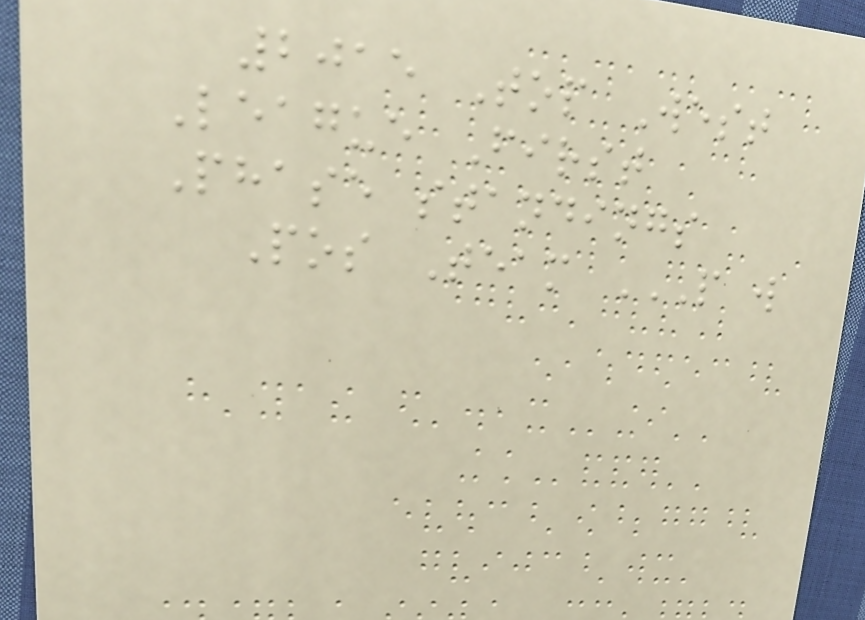2015 Top West
League First
Phase standings
Pos Team P W
